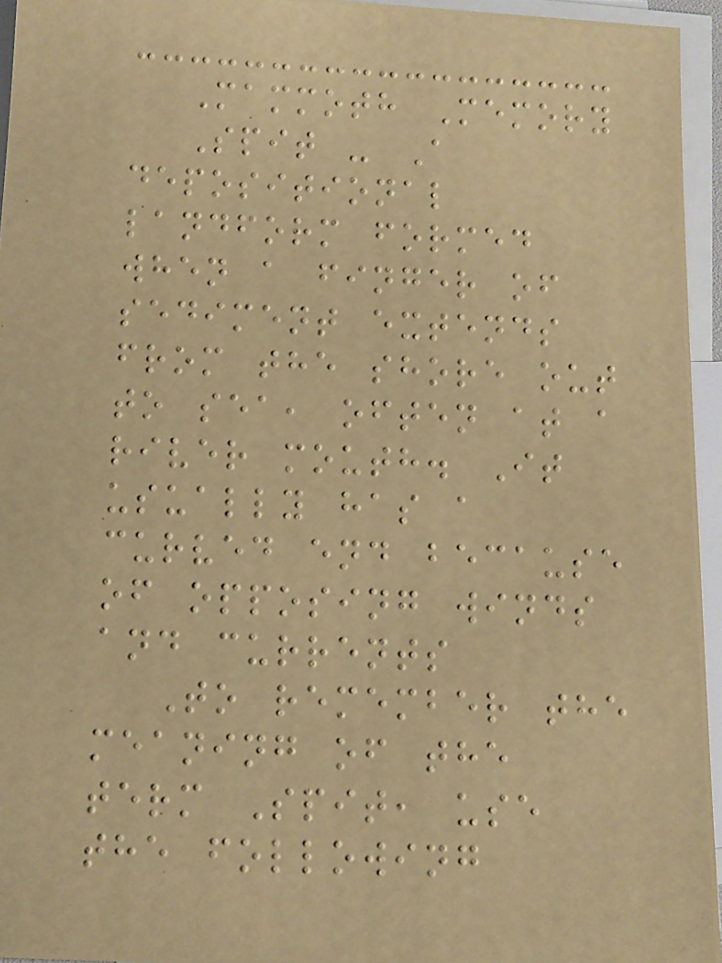Mammoth Memory
Spit - A
depositional
landform formed
when a finger of
sediment extends
from the shore out
to sea, often at a
river mouth. It
usually has a
curved end because
of opposing winds
and currents
To remember the
meaning of the
term Spit, use
the following
